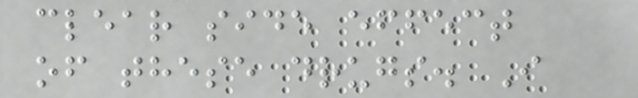clear side effect
of these drugs. I
